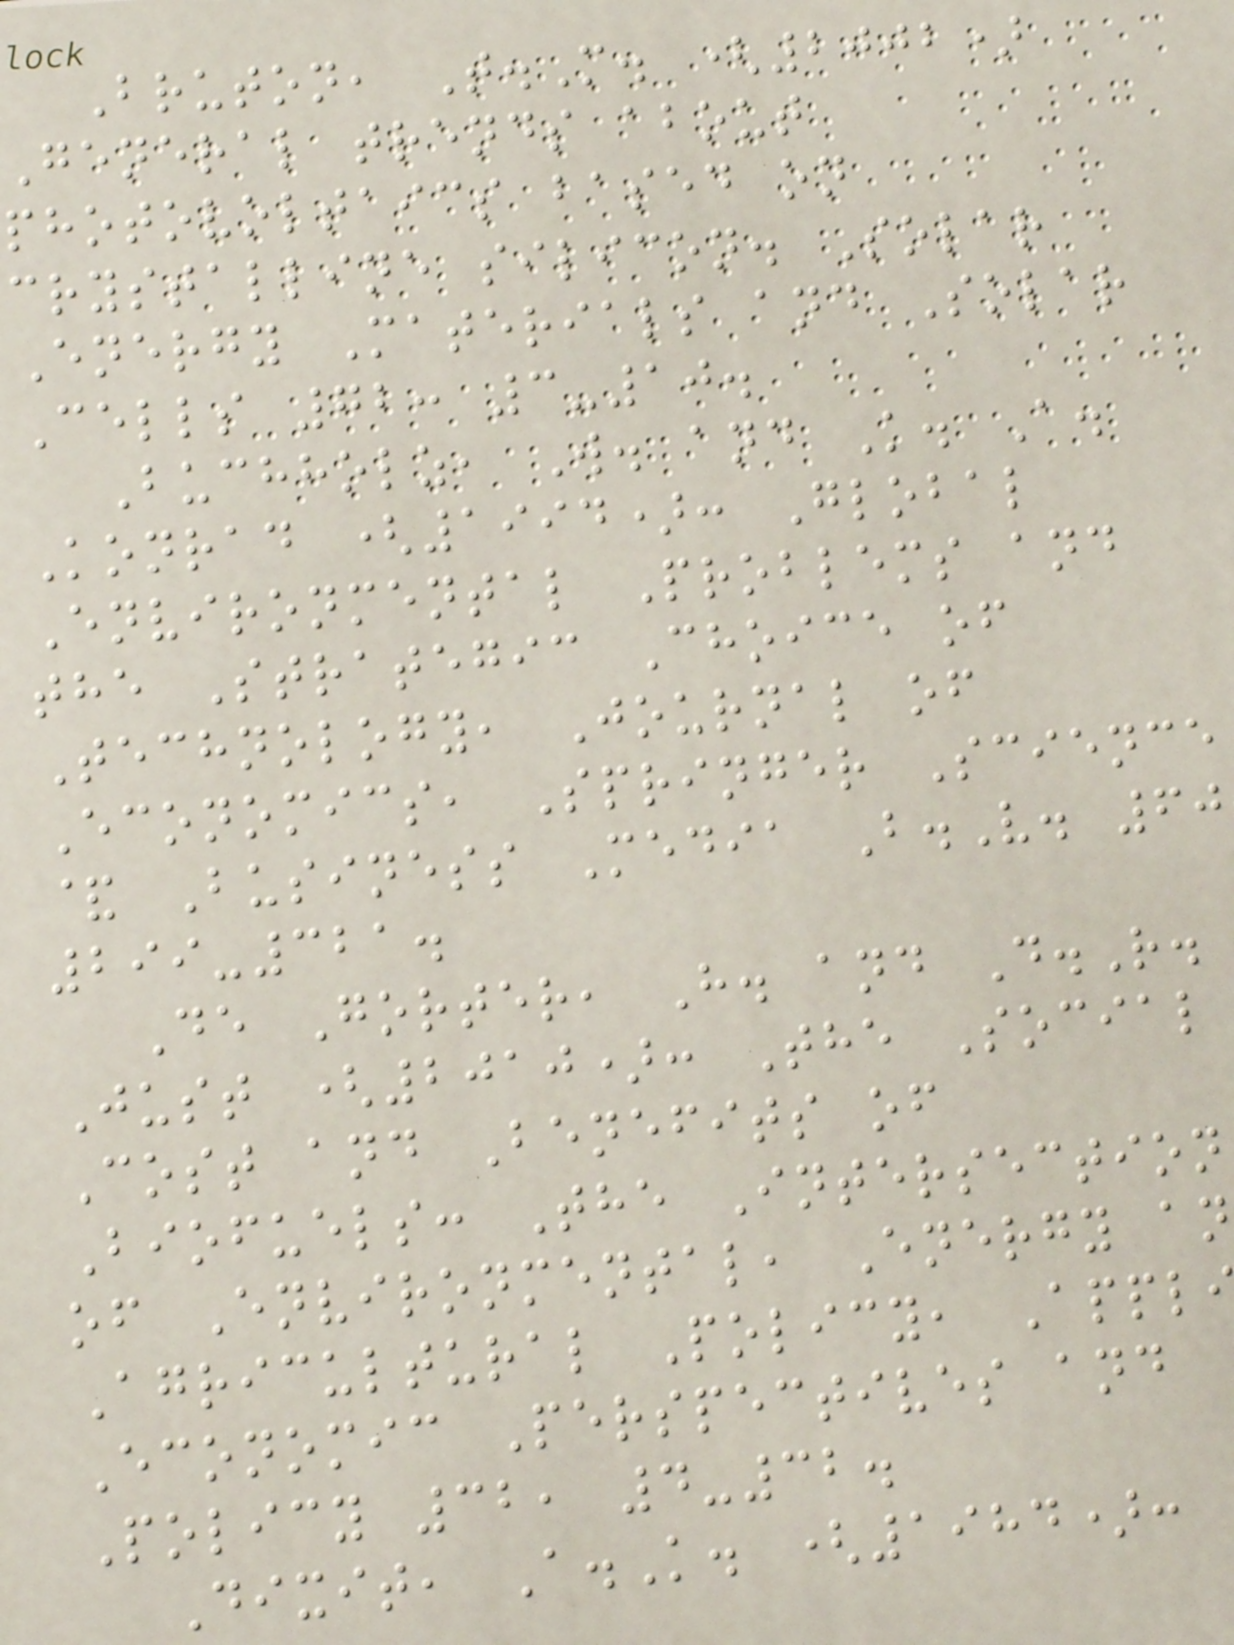Bruton, T.M. (2002)
General trends about
photovoltaics based on
crystalline silicon. Solar
Energy Materials and Solar
Cells 72: 3-10.
Buchholz, W. and K. A.
Konrad (1994): Global
Environmental Problems and
the Strategic Choice of
Technology, Journal of
Economics, Springer Science
& Business Media B.V. 60
299-321.
De Gorter, H. and D.R.
Just (2010): The Social
Cost and Benefits of
Biofuels: The Intersection
of Environmental, Energy an
Agricultural Policy, Appl
Economic Perspectives and
Policy 32, 4-32.
Dixit, A.K. (1984):
